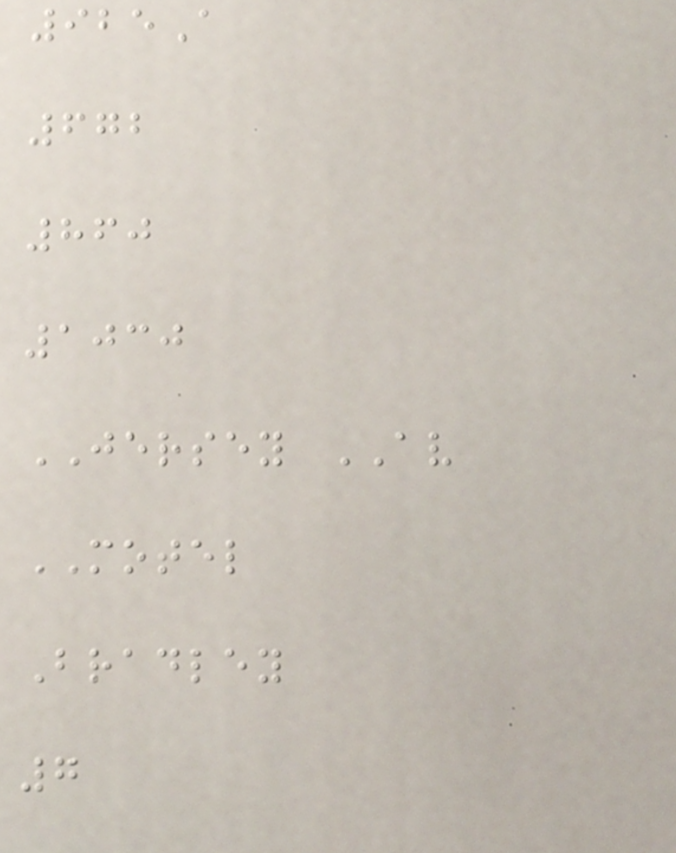925A
672
860
1030
JERSEY AV
MOTEL
Bradley
7
